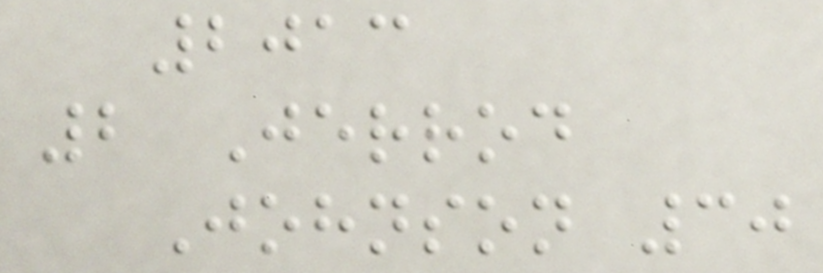2013
2 Jerrod
Johnson 30
